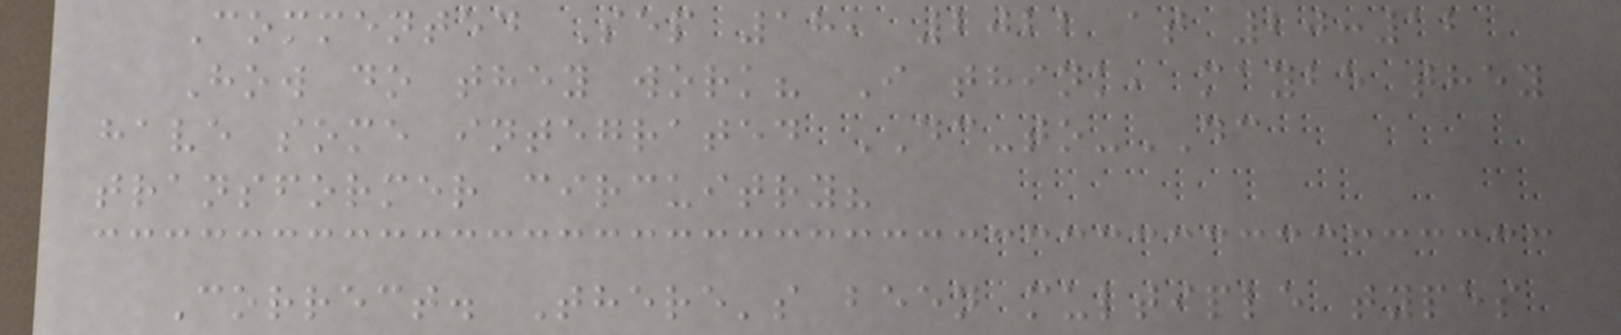Commented Sep 18, 2022 at 20:12
How do they work? I think, maybe they
have some integrated DC-to-DC
transformer circuitry?
Correct. There's been multiple types
